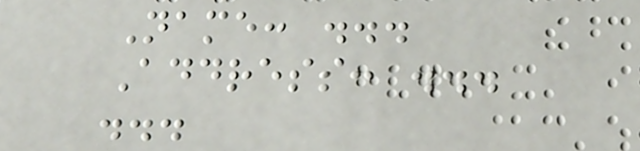Name: ...
Address: ...
...
